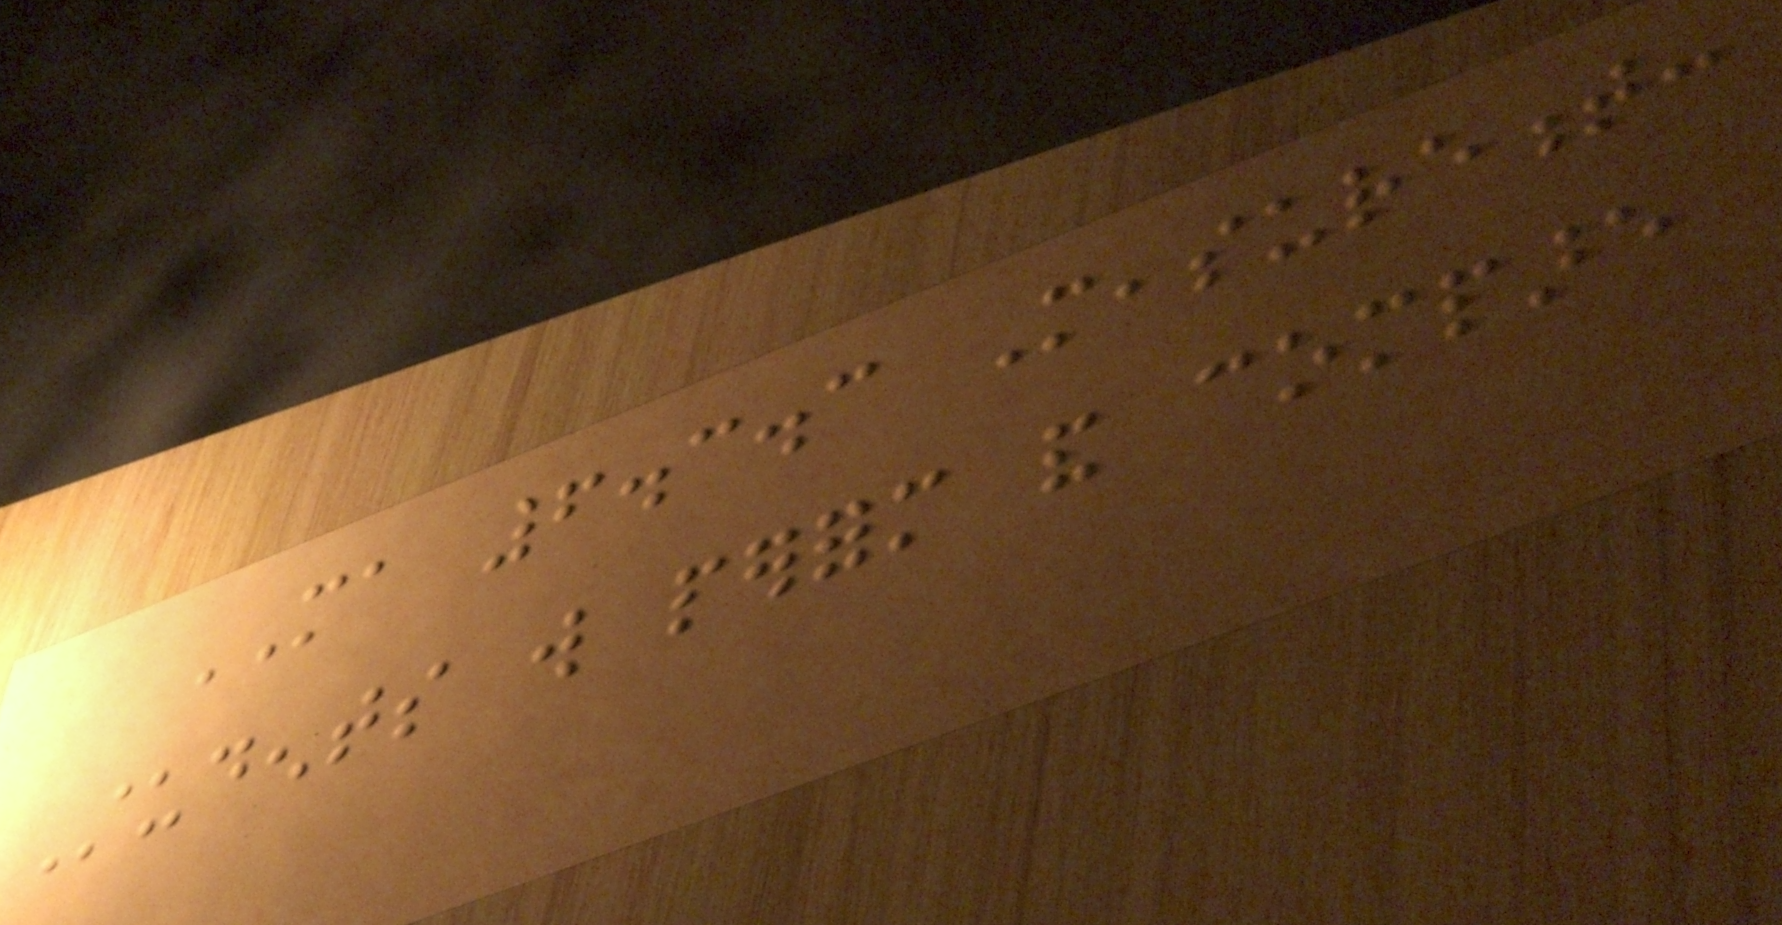MA 6.3.3 Measurement:
Students will perform and compare
